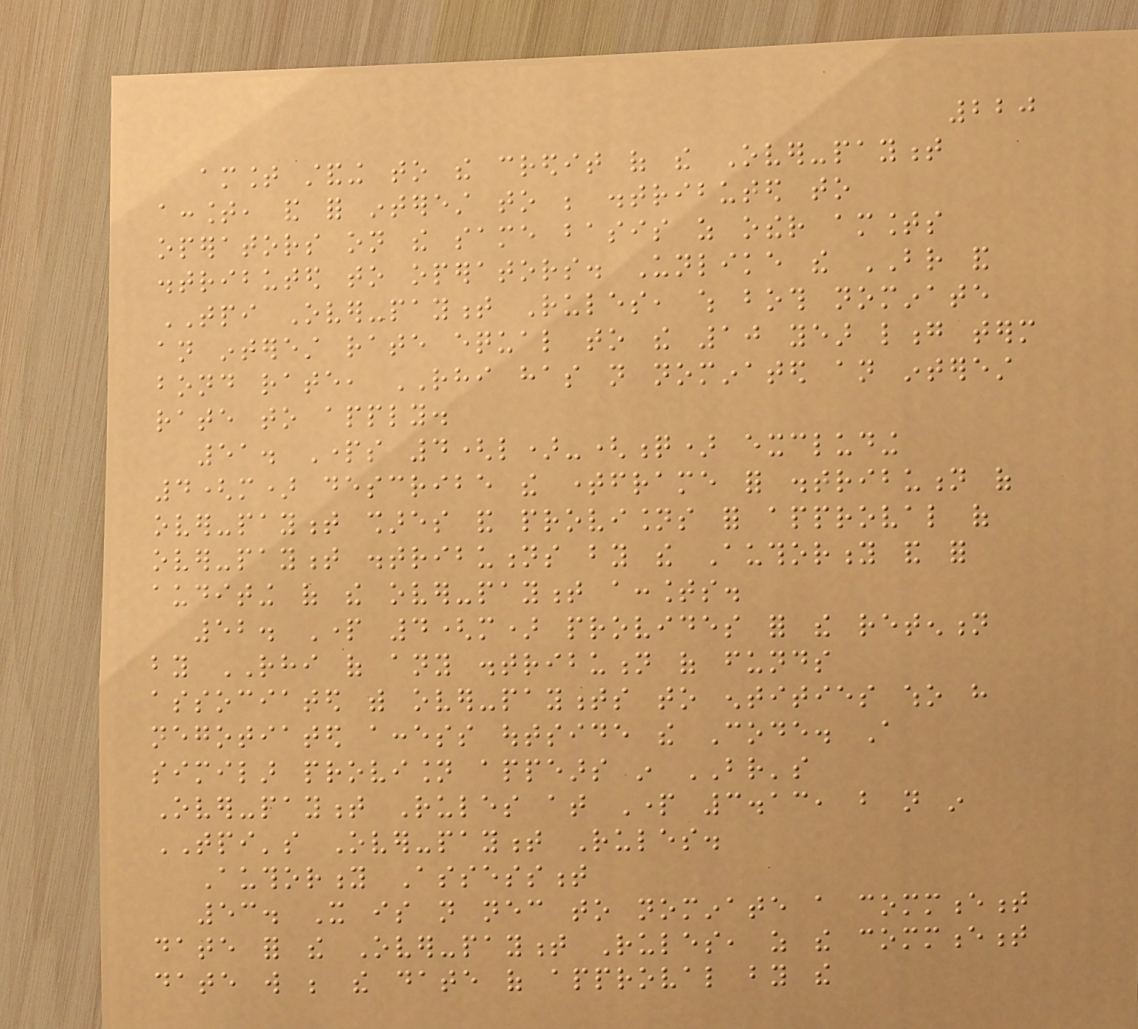220
amount standing to the credit of the Over-payment
account, and for interest to be distributed to
operators on the same basis as other amounts
distributed to operators. Unlike the BR and
TPI Over-payment Rules, which both nominate
an interest rate equal to the 10 year long term
bond rate, RHI has not nominated an interest
rate to apply.
51. Parts 4(l)-(q) excluding
4(m) describe the timeframe for distribution of
over-payment shares and provisions for approval of
over-payment distributions by the Authority and for
auditing of the over-payment accounts.
52. Part 4(m) provides for the retention
by RHI of any distribution of funds
associated with over-payments to entities who have
negotiated access outside the Code. A
similar provision appears in BR's
Over-payment Rules at Part 3.13, but not in
TPI's Over-payment Rules.
Authority Assessment
53. It is not necessary to nominate a commencement
date for the Over-payment Rules, as the commencement
date will be the date of approval by the
